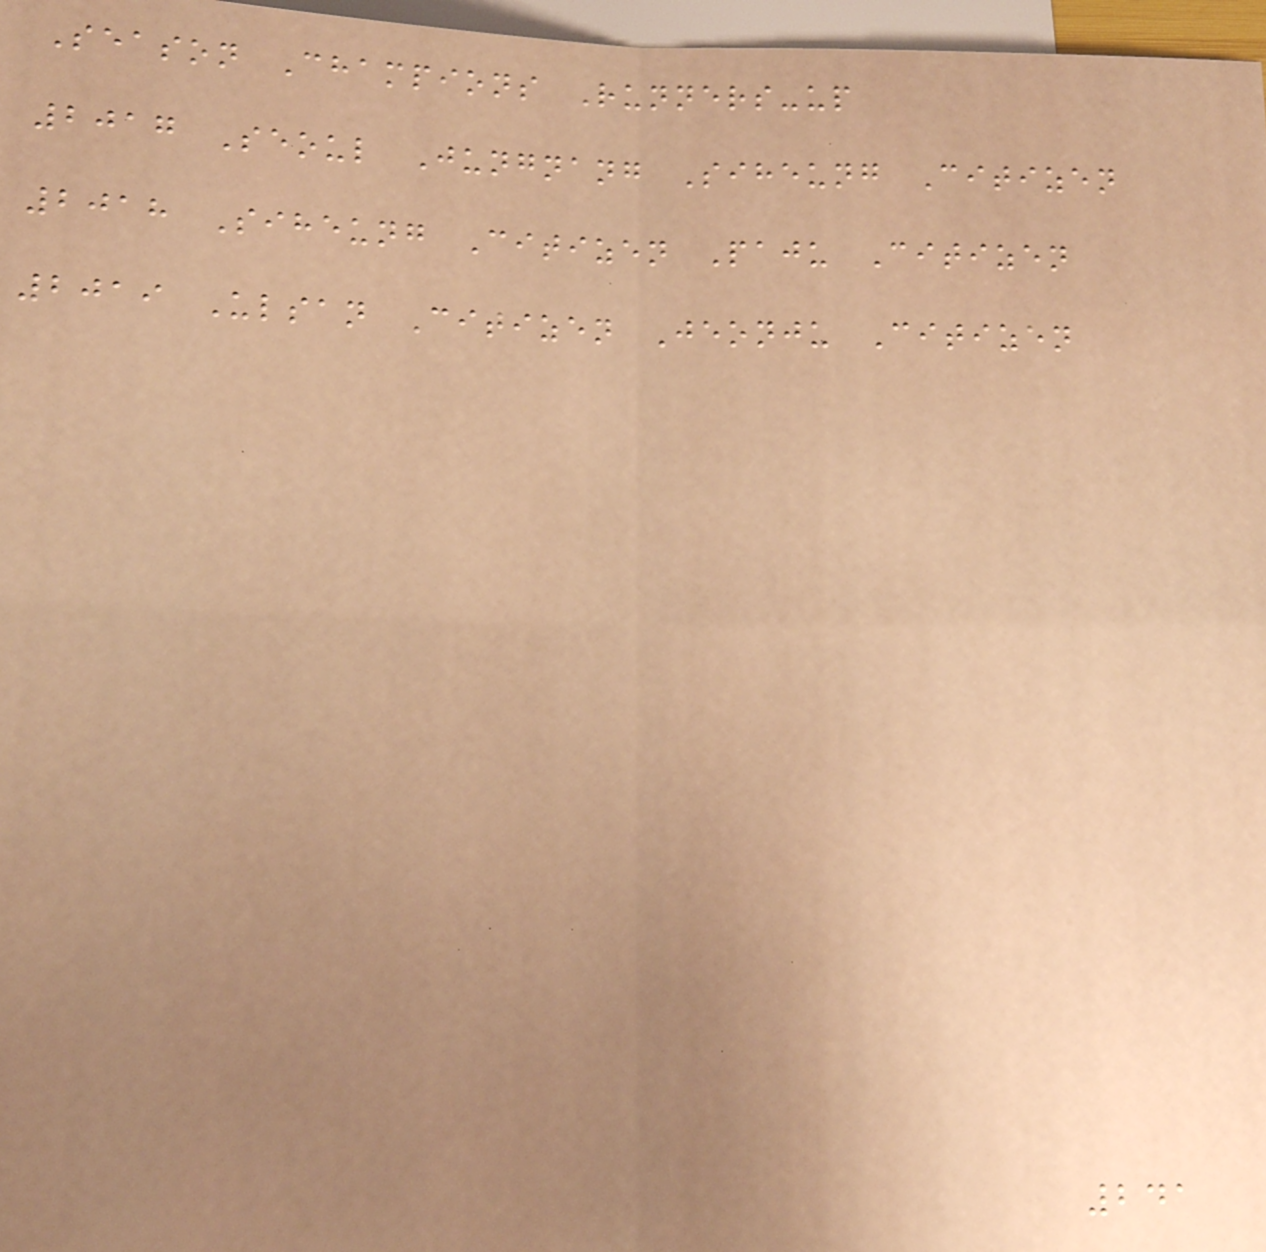Season Champions Runners-up
2017 Seoul Jungnang Siheung Citizen
2018 Siheung Citizen Paju Citizen
2019 Ulsan Citizen Jeonju Citizen
241
